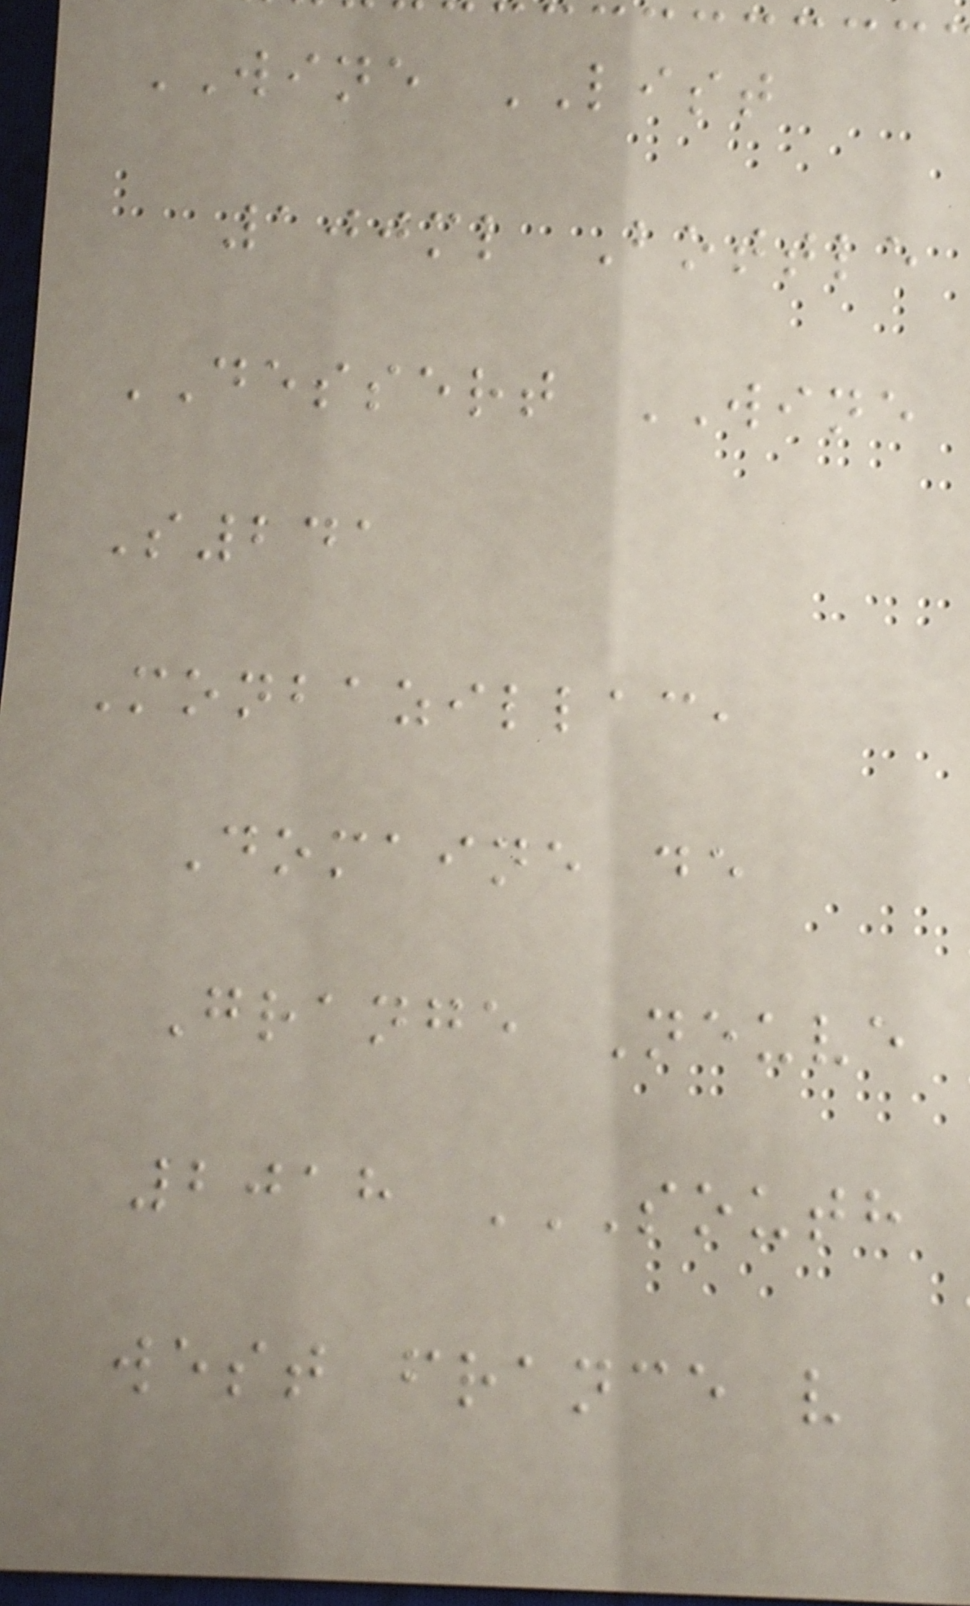WINE LIST
100ml Bottle
DESSERT WINE
S241
Monbazillac,
Domaine de
Grange Neuve
2018 SOUTH
WEST FRANCE V
